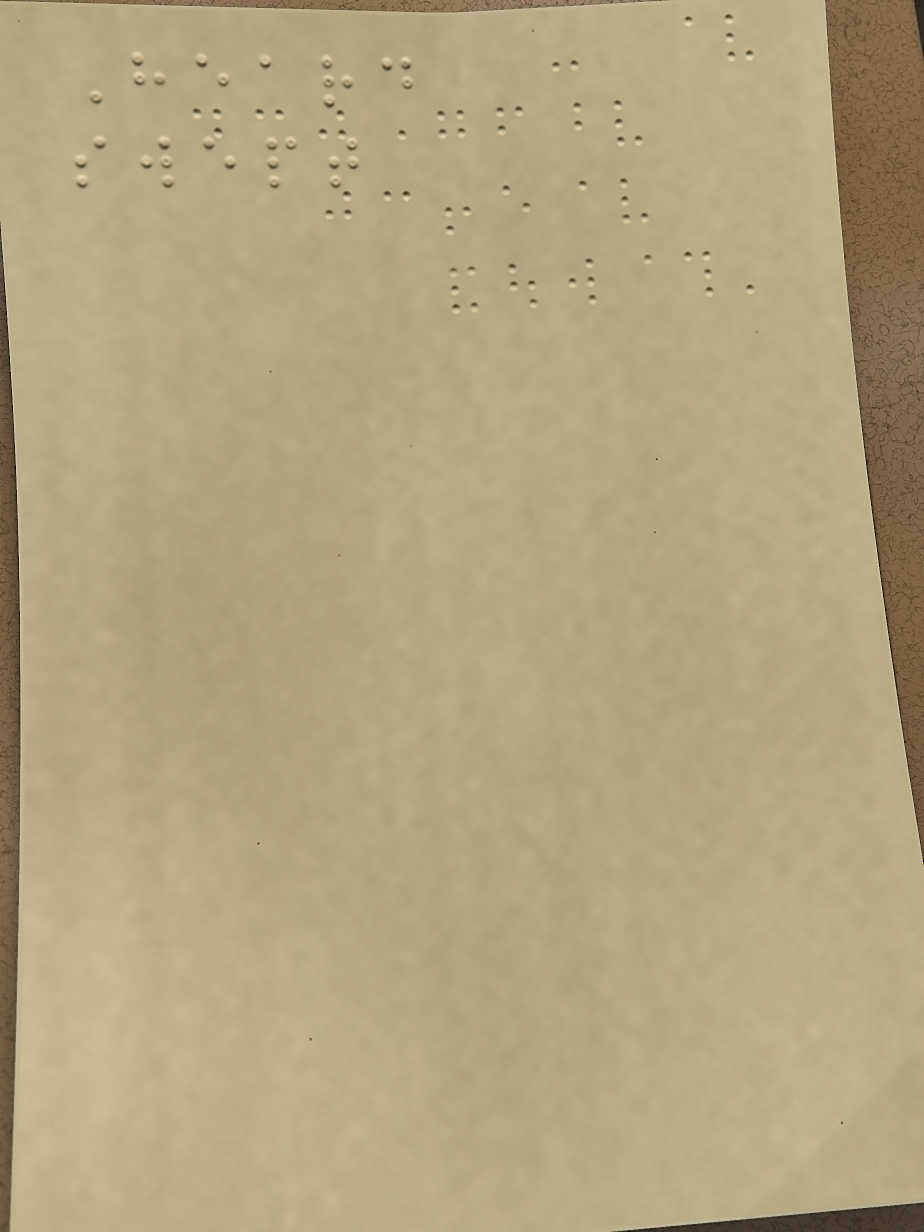Heard
swept
